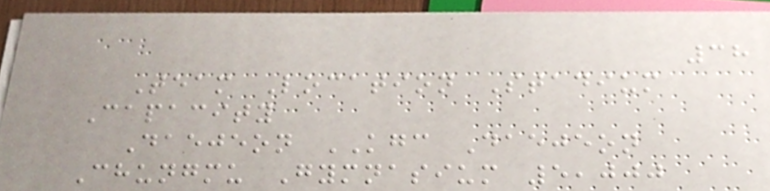38
Team Location Stadium
Capacity
Daejeon KGC Daejeon
Chungmu Gymnasium 5,000
